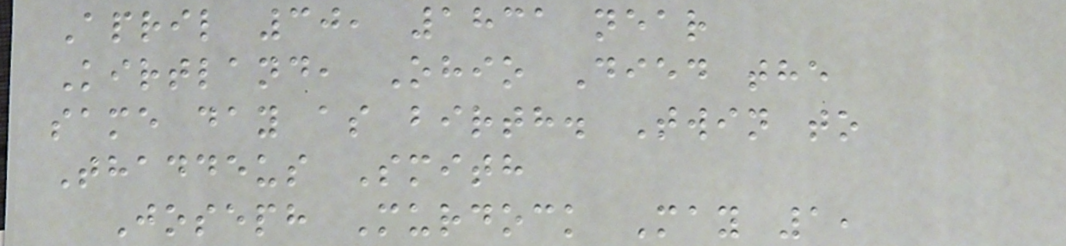April 30, 1831 near
Kirtland, Ohio Died the
same day as birth. Twin to
Thaddeus Smith
Joseph Murdock May 1,
